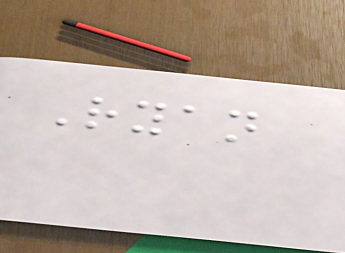Ryan
